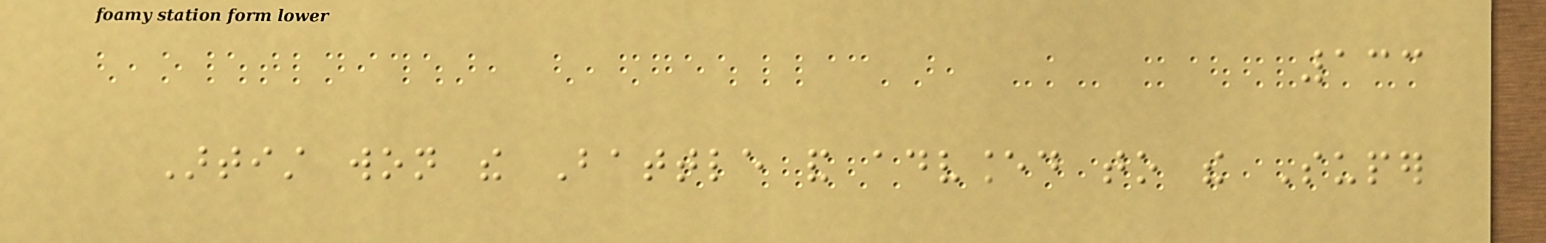133
Artist won the Battle and advanced to the Super
